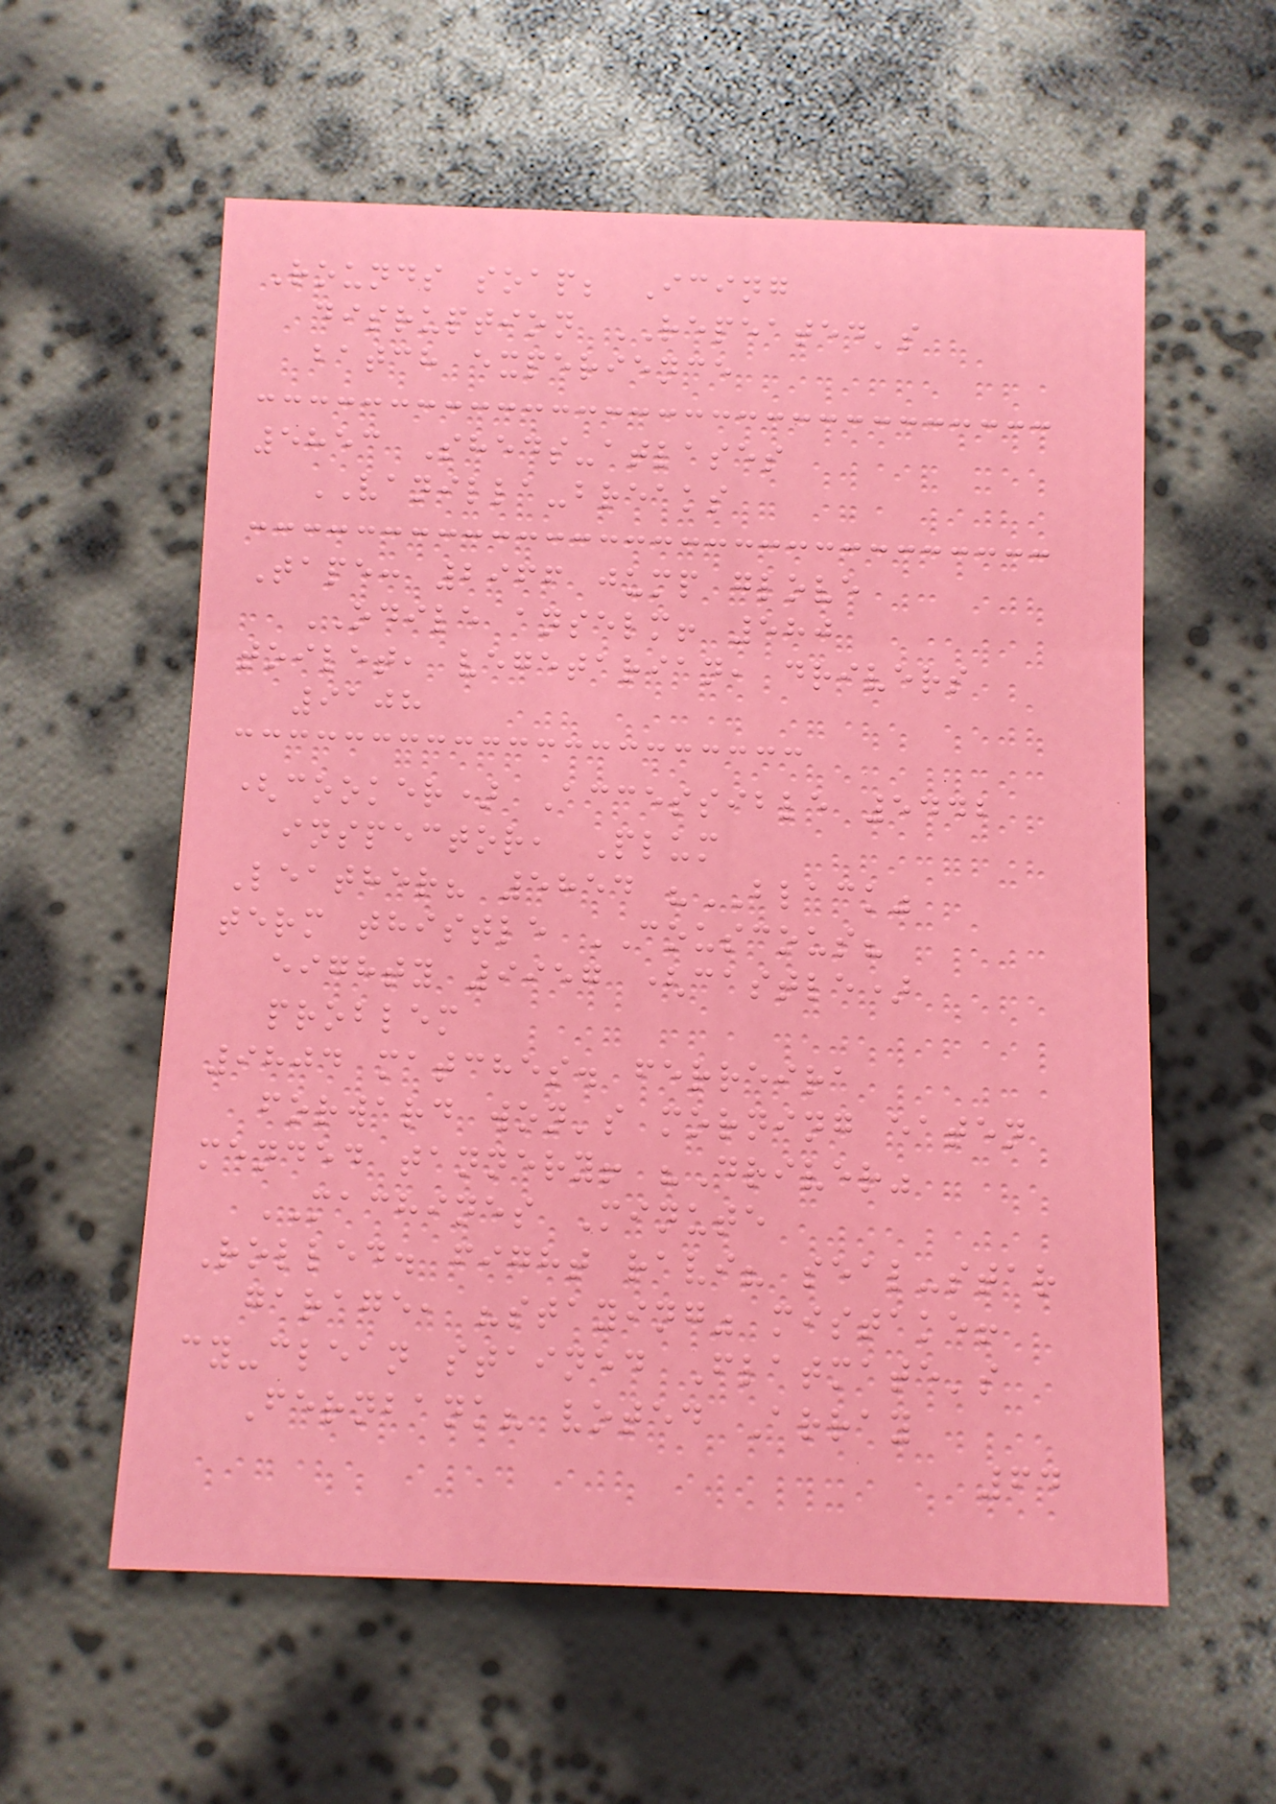Rounds soap; Icing
disruption REPEATED's
batch experience
5853 Sheds-atlases
VANILLA-breaks
Tape: 2966 jump glove
ODILE anselm! 580
toilet, vegetarian, drivers
9108
(cooker) Accessible 5442
inspector, Plum
Leather? 5854 "BLACK"
term thistle COUSCOUS?
eighty 9957 (castle)
problem
9804 matches. ferreira
forward won's morning eaten
mended tannery! "Driver"
MACHINES Minute
Rolled. fight ravi? seal-star
garage, "staying" mistake!
cy-clean stained Flatmate's
Fernbank? voted Array
64
